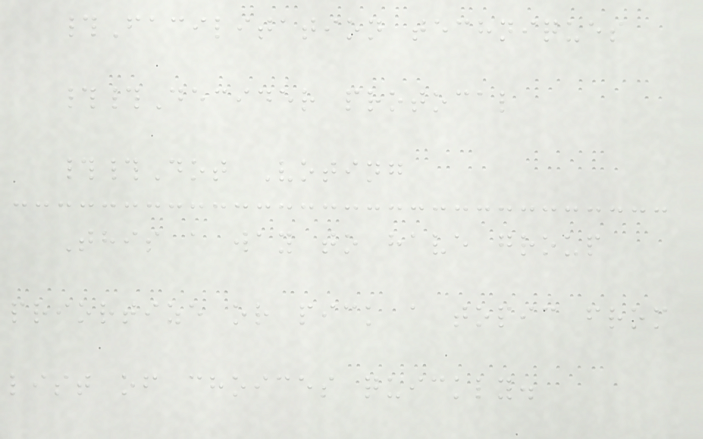#Facilitation techniques
##Decider protocal
##Dot Voting
This a way to have group
priortize or pick a topic from
list of choices quickly.
